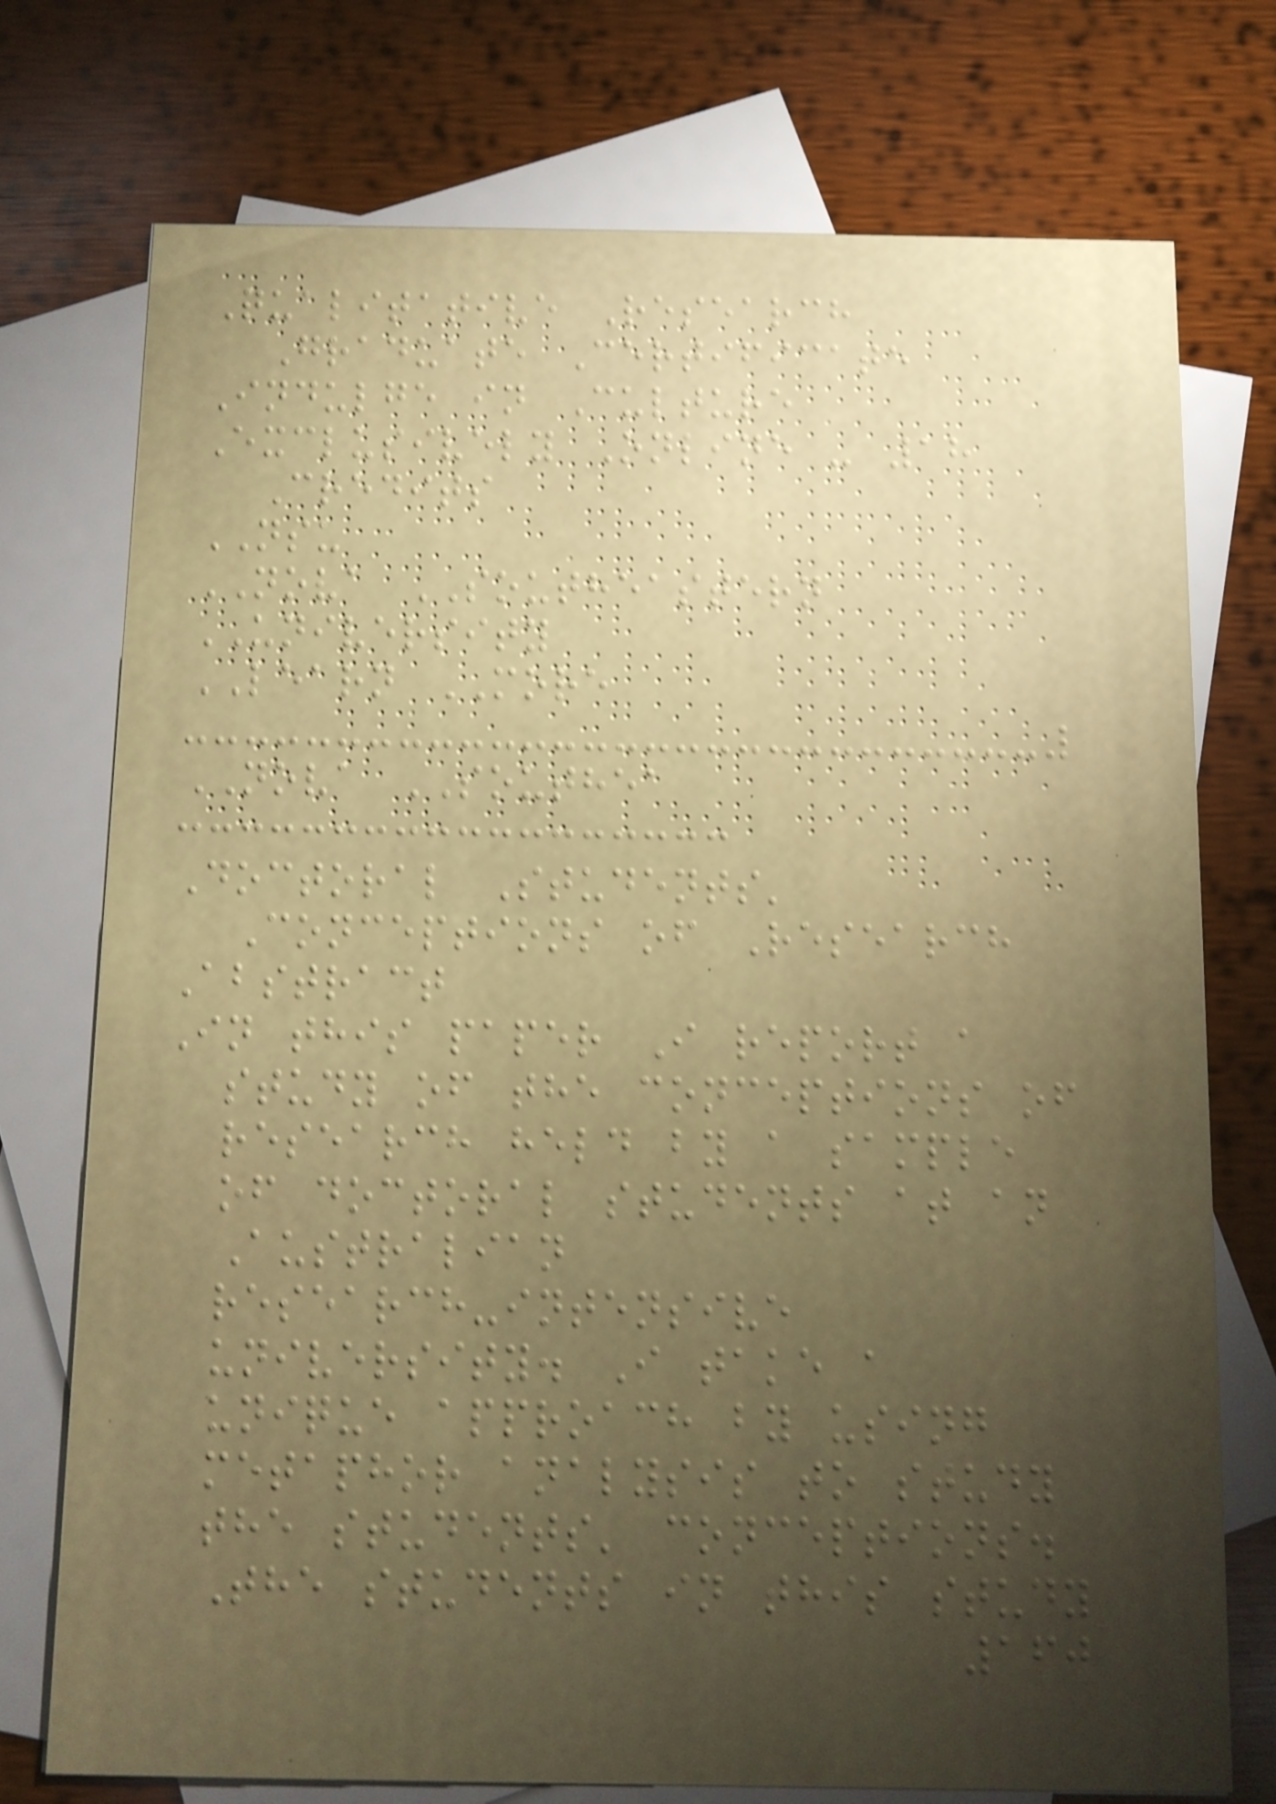Qualitative Research
Graduate Certificate
Indulge in Culture
Exclusively Online - 18
Credits
NSU
NOVA SOUTHEASTERN
UNIVERSITY
LEARN MORE
NOVA SOUTHEA
Doctoral Students'
Conceptions of Research
Abstract
In this paper I report a
study of the conceptions of
research held by a sample
of doctoral students at an
Australian
research-intensive
university. I take a
unique approach by using
metaphor analysis to study
the students' conceptions.
The students in this study
160
